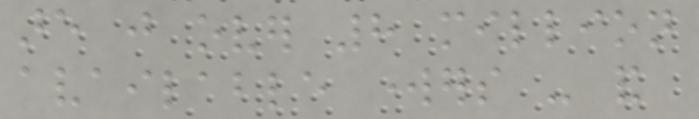are just over 8 million
available workers - and
